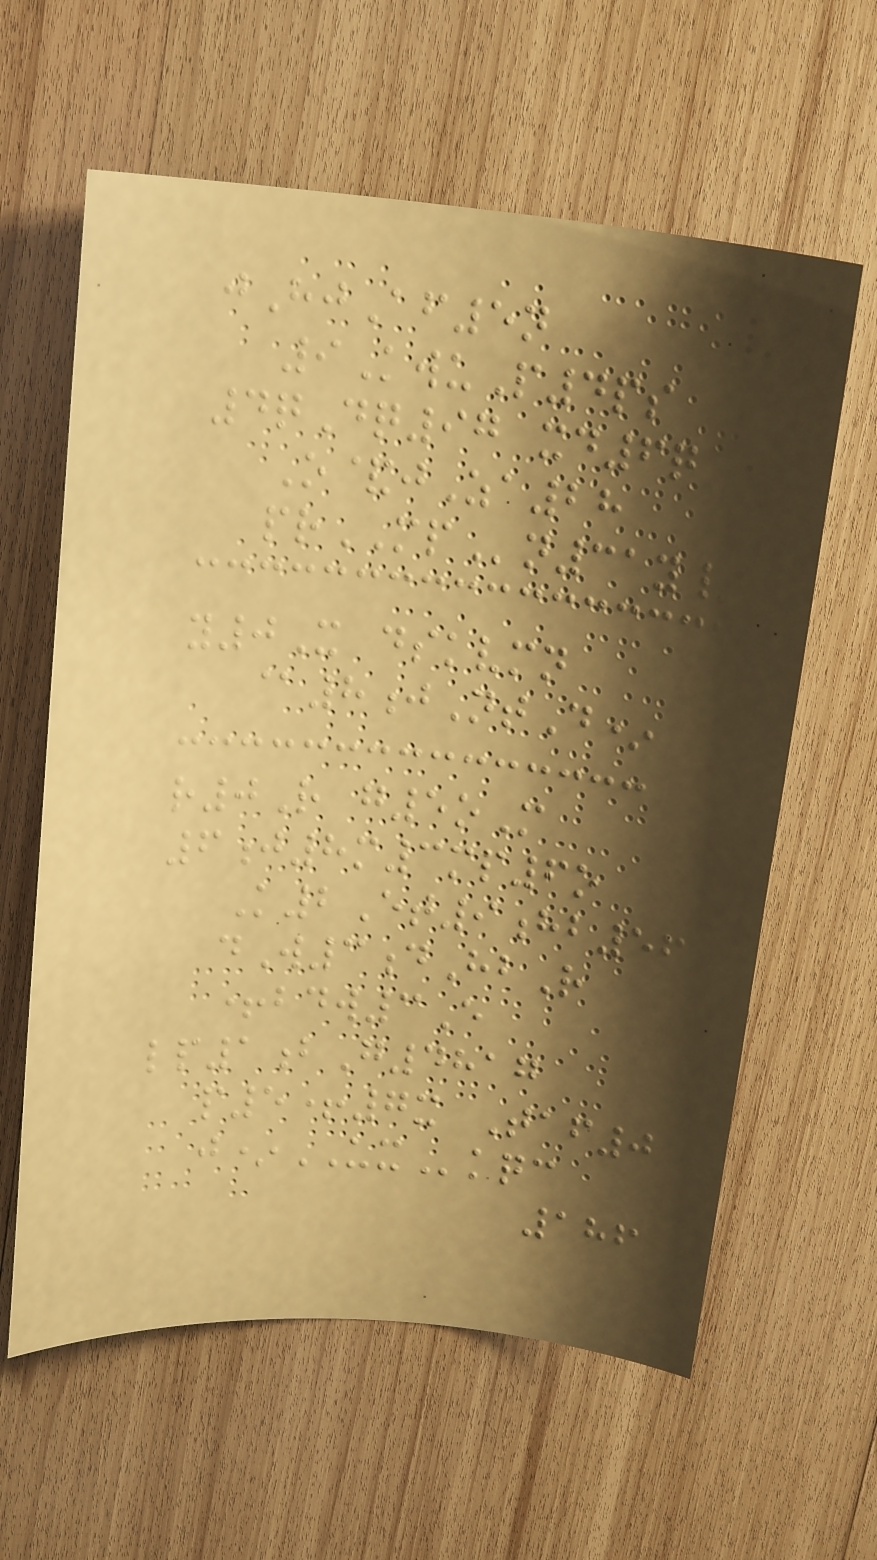jHjAf5n
9KwuP4ps
4qDq97 xd6q
O&jZa28
prMPn31y/
y0X dskvmn
@8jNtD*
r0R g5oM
6j8m3mp6o
K2Et9hb56
dW3dHbR
+bdw3E
lp1bG4817
p5+7x Taf0
j*UXkqc
186
